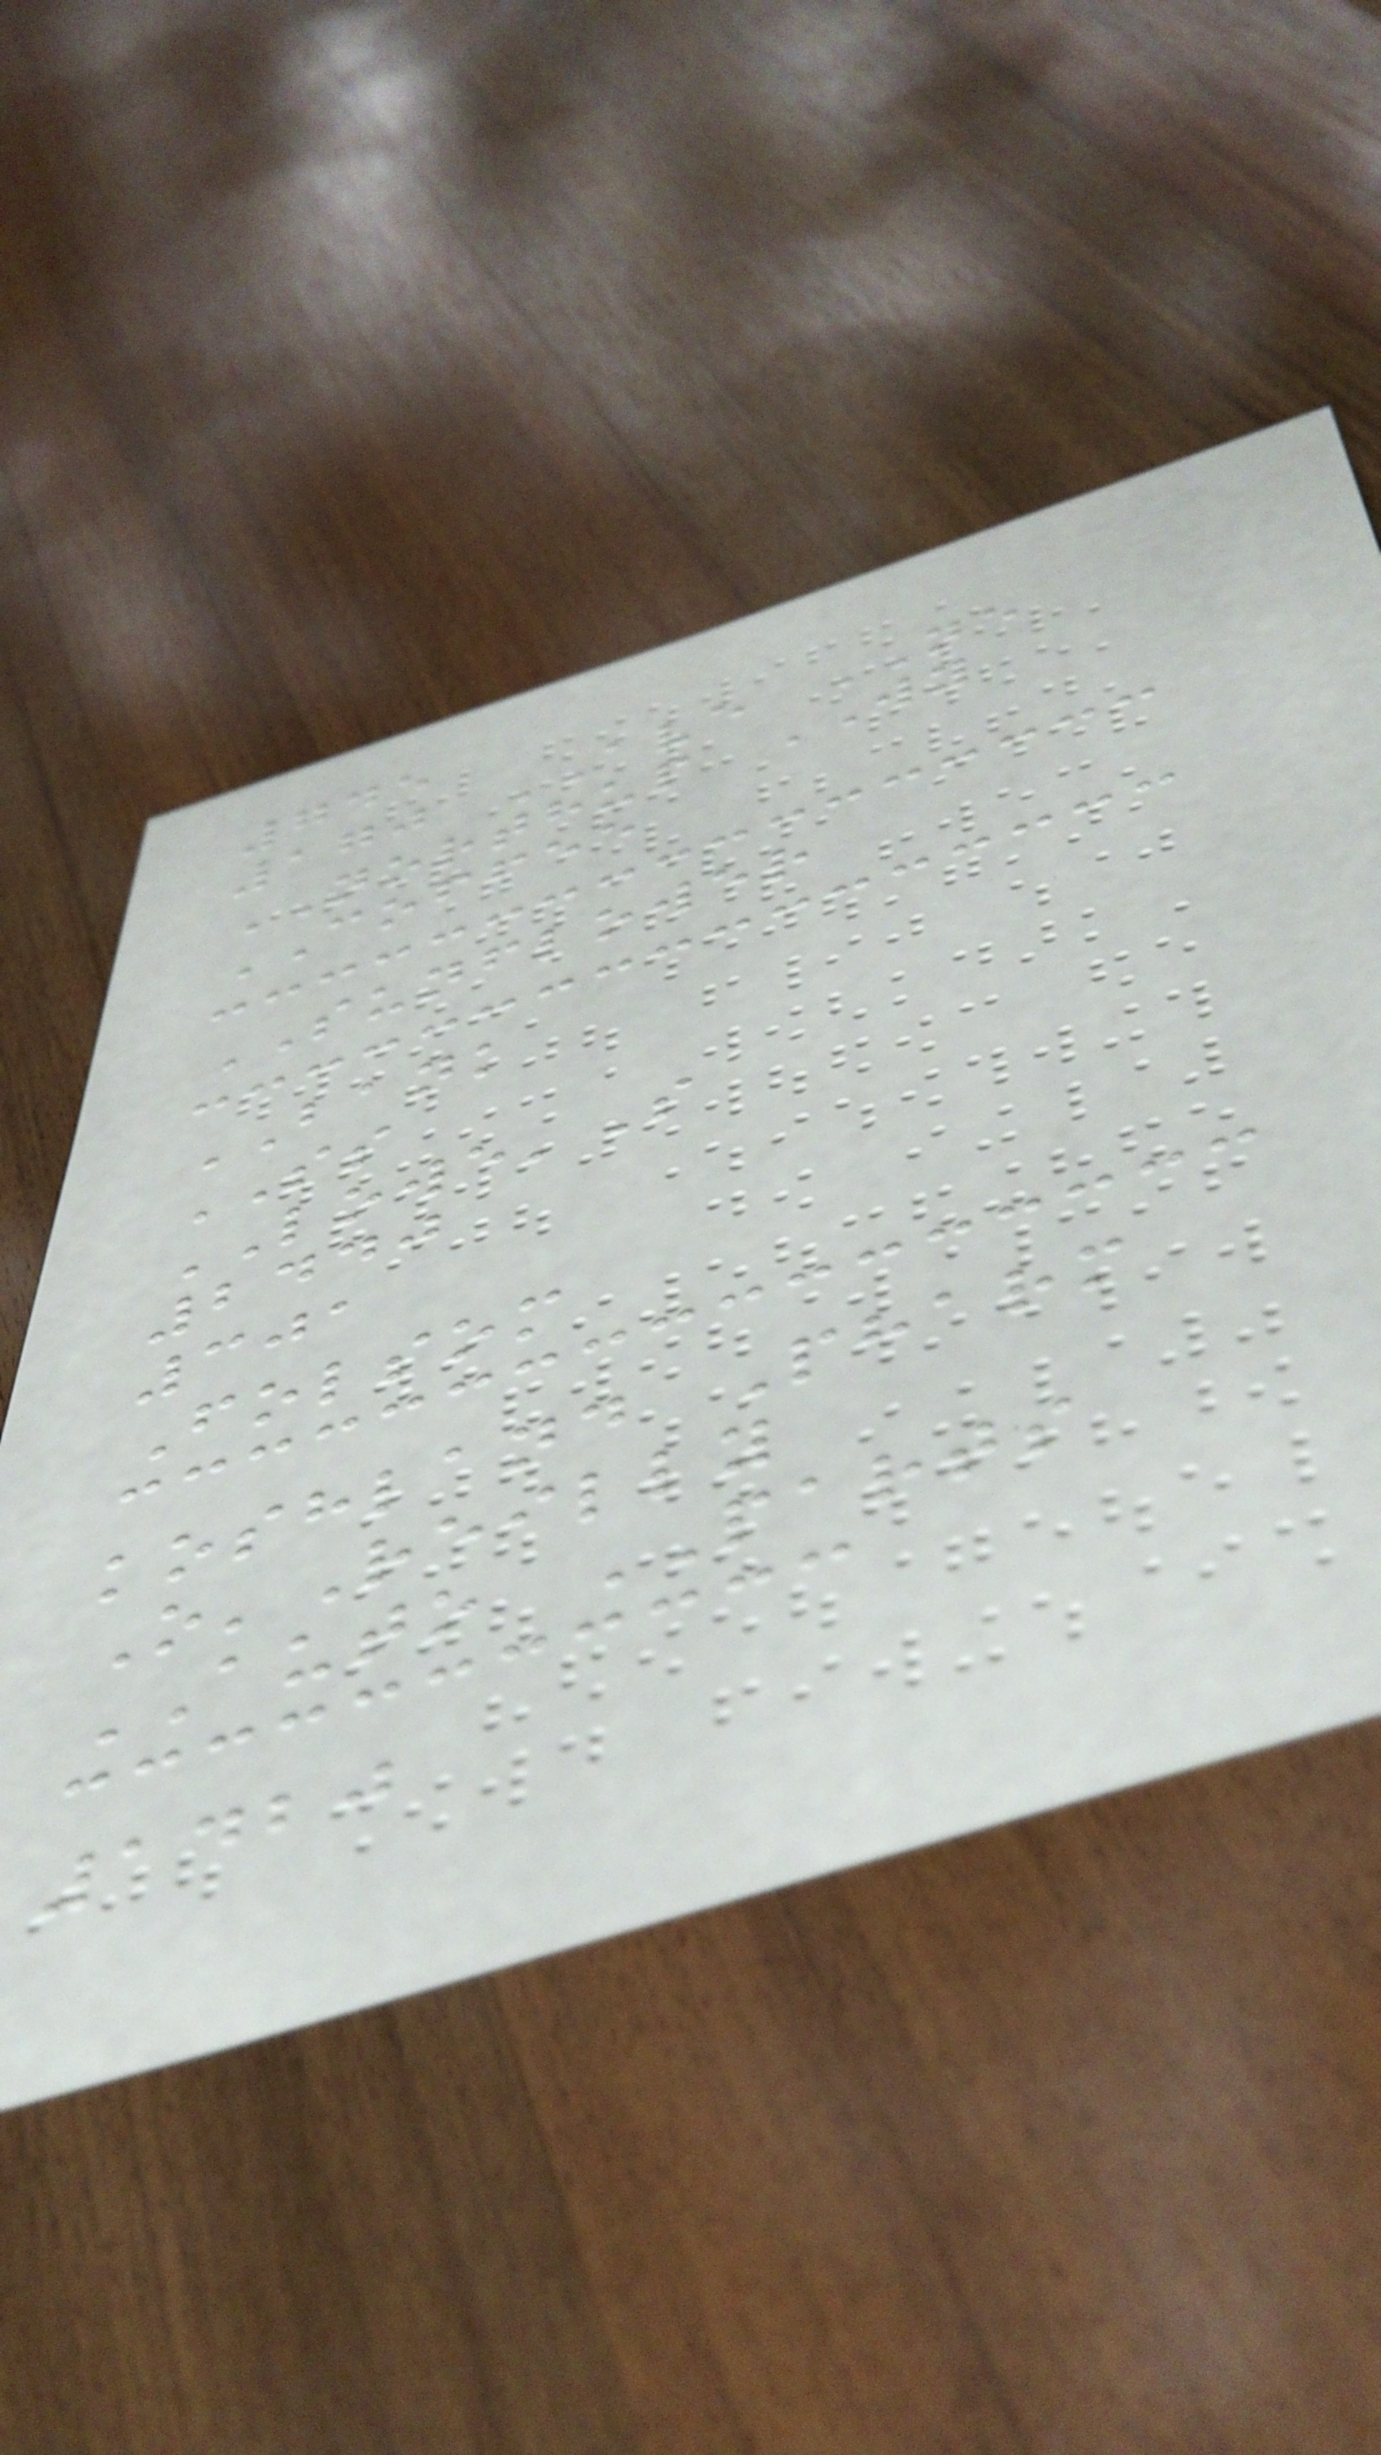745
170 AVE NE
NORTHUP WY
COFFEE
SUNFLOWER
BANK
SS
LOWE'S
2440
301
Folsom
koshland Pharm
O'Reilly
AUTO PARTS
1420
